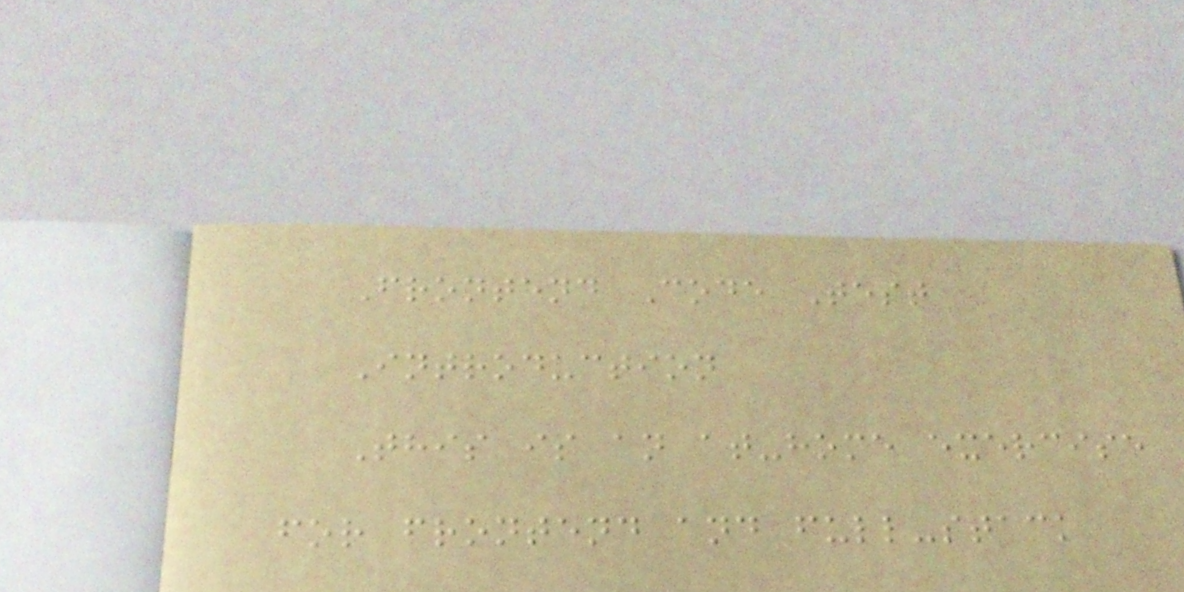Frontend Code Test
Introduction
This is an at-home exercise
for frontend and full-stack
